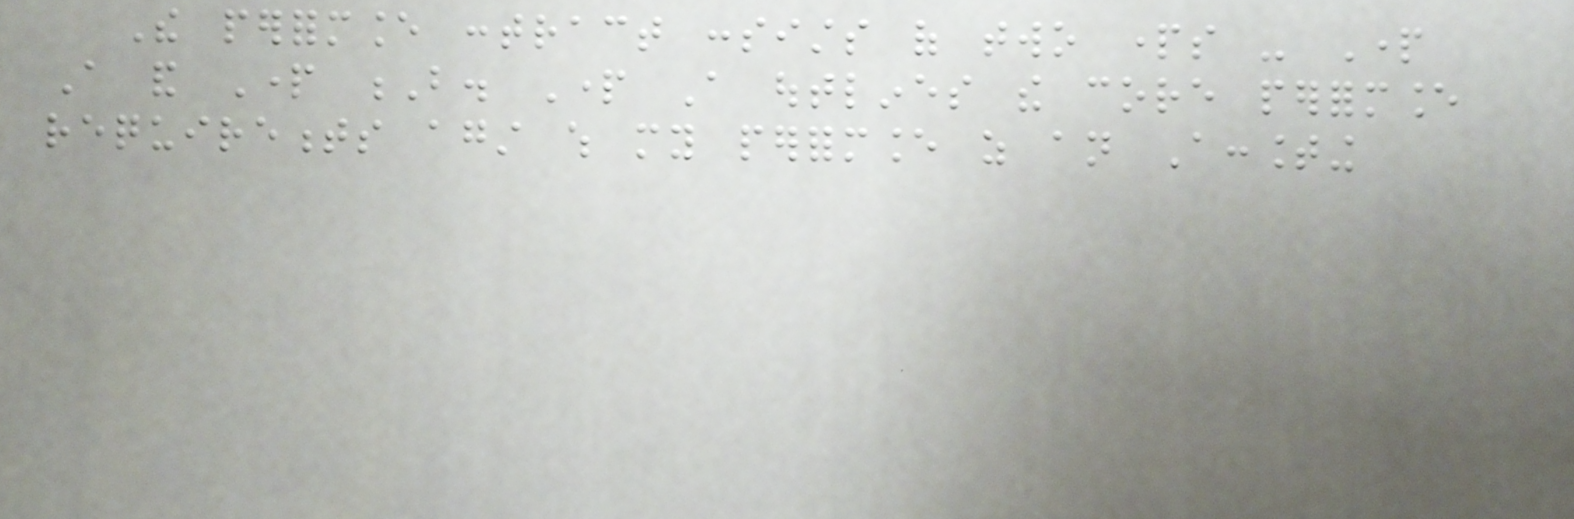The performance contract consists of two parts - Part
A and Part B. Part A outlines the core performance
requirements against which my performance as an Accounting
